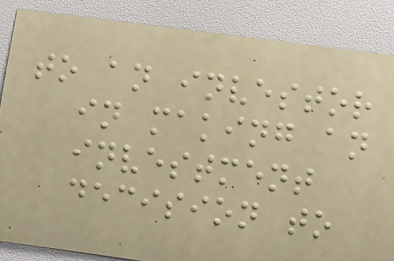to an investor
in making an
investment
decision to
